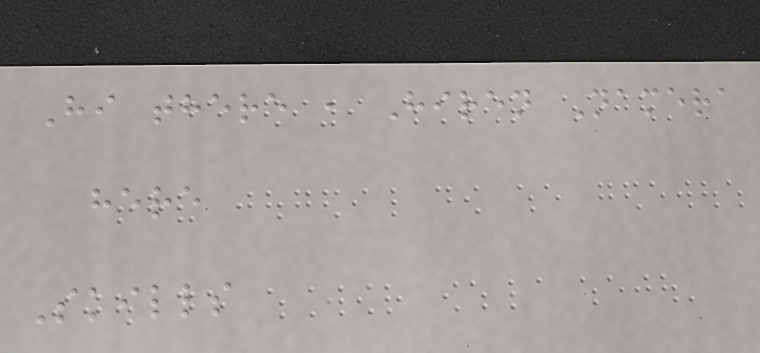Hi there , Hiren Namera
here
Skills
